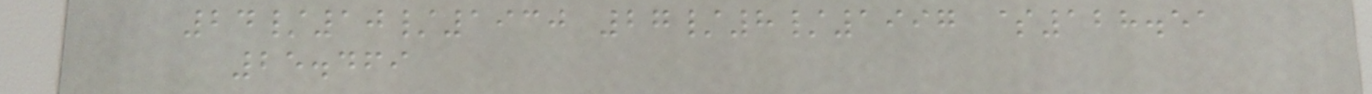24/10/1930 27/8/1997 $128.51
25.469
